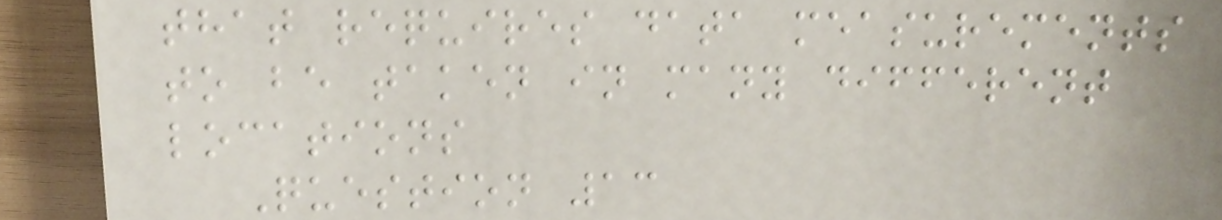that requires data measurements
to be taken in many different
locations
Question 13
